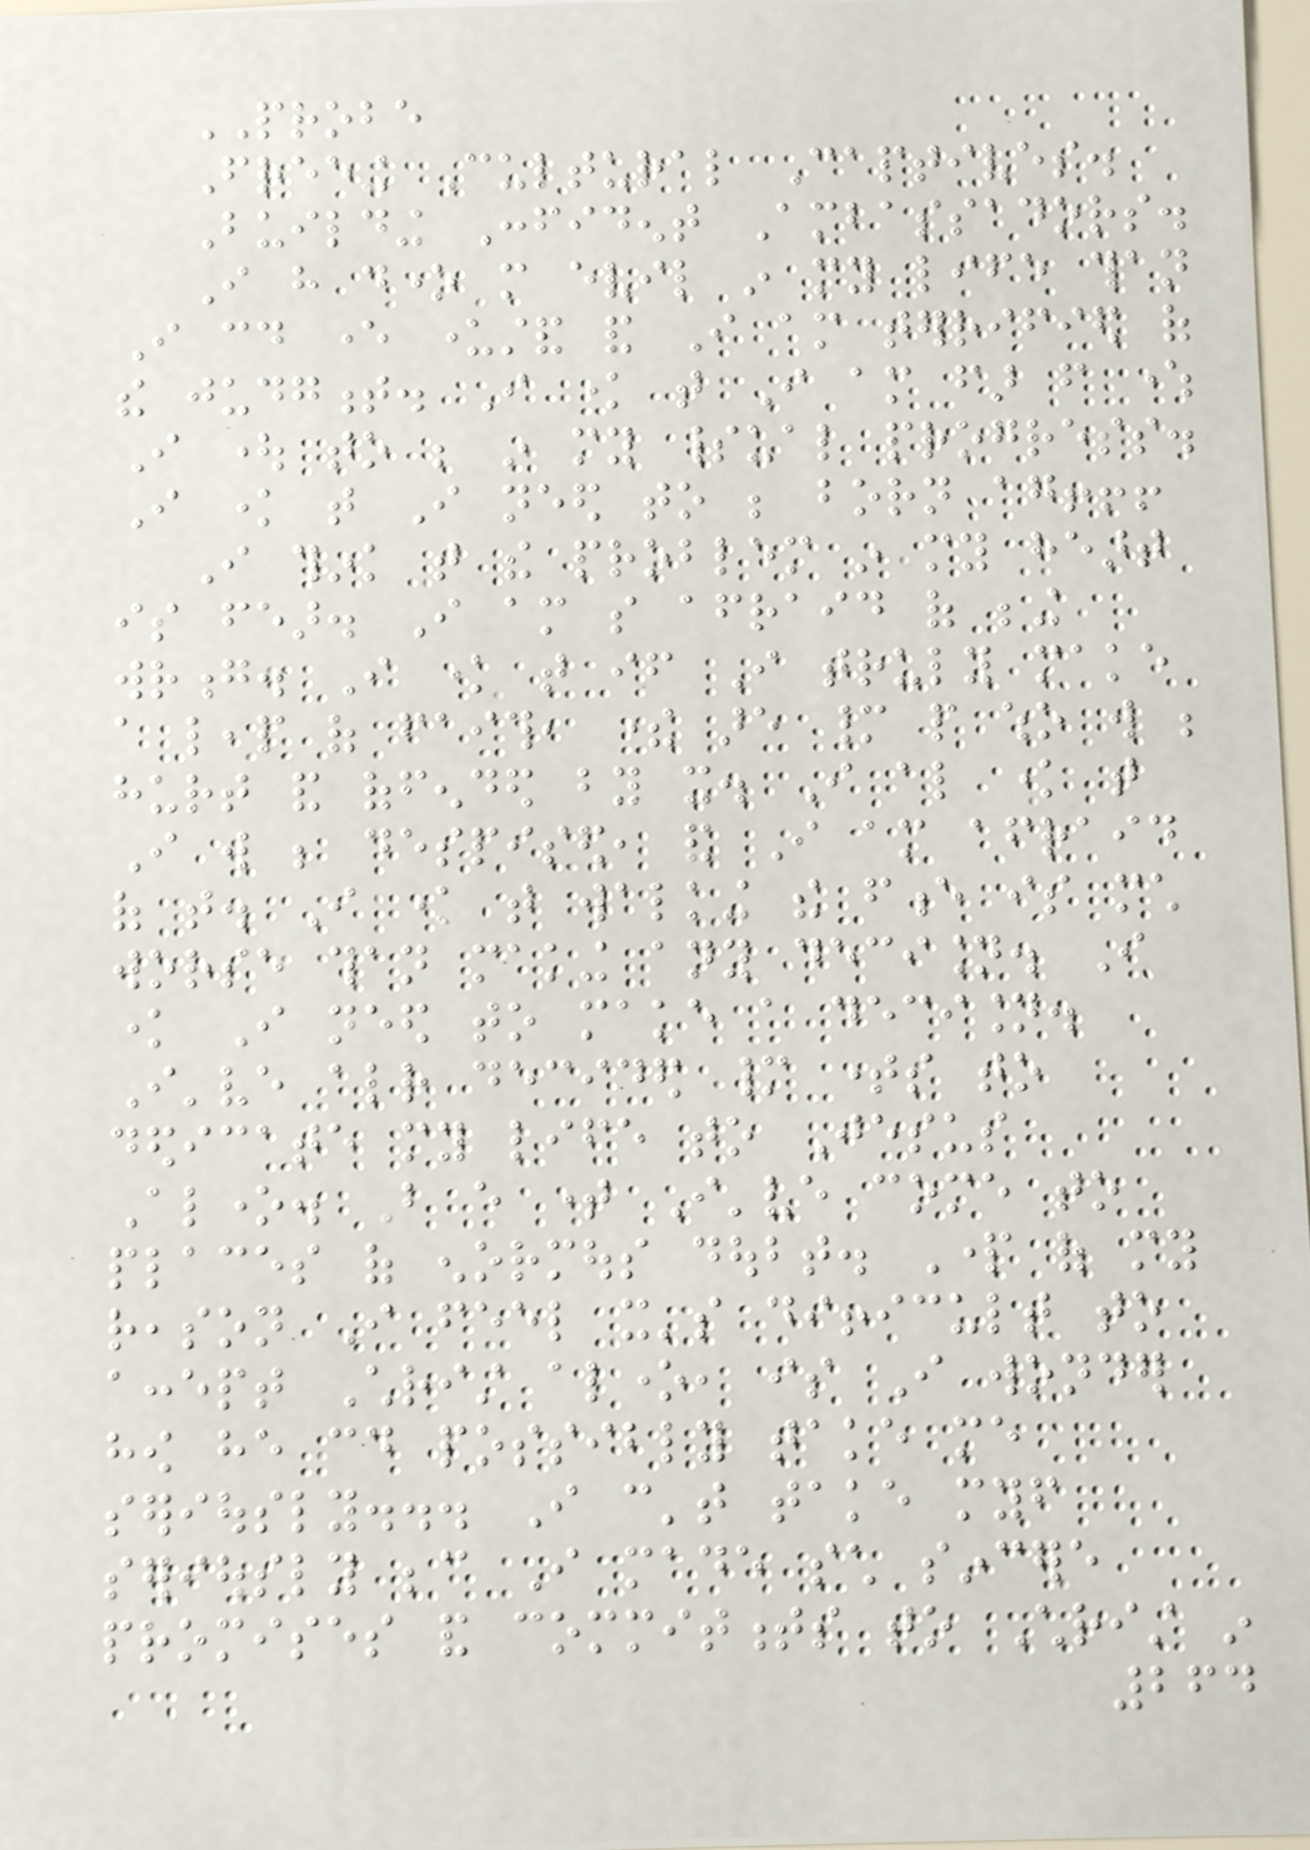PROBE
Freeing Cultural Captives.
Building Confident Ambassadors.
I have done more evil in my life than
I could ever understand and I am terrified of
the judgment. I know that I am far from where
I ought to be in my spiritual progress.
I know that I need to be born again!!!
I think that the problem in my heart
is fear. I am so afraid of being
wrong. I know that if I truly make
a leap of faith, there are many people who will be
hurt and offended by it. I also know that
I will be despised, and I am afraid
of that. I know that walking the fence is much
worse than making any decision. I
know I need to make a decision.
I've already decided many times to
dedicate my life to Jesus
Alone. But every time I've come to
places of enormous doubt. Part of my
reason I feel it's difficult to
accept Christ alone, is I wonder
how he could possibly take me
seriously... I can't take myself
seriously because I made such sincere
promises and commitments to Christ in
264
